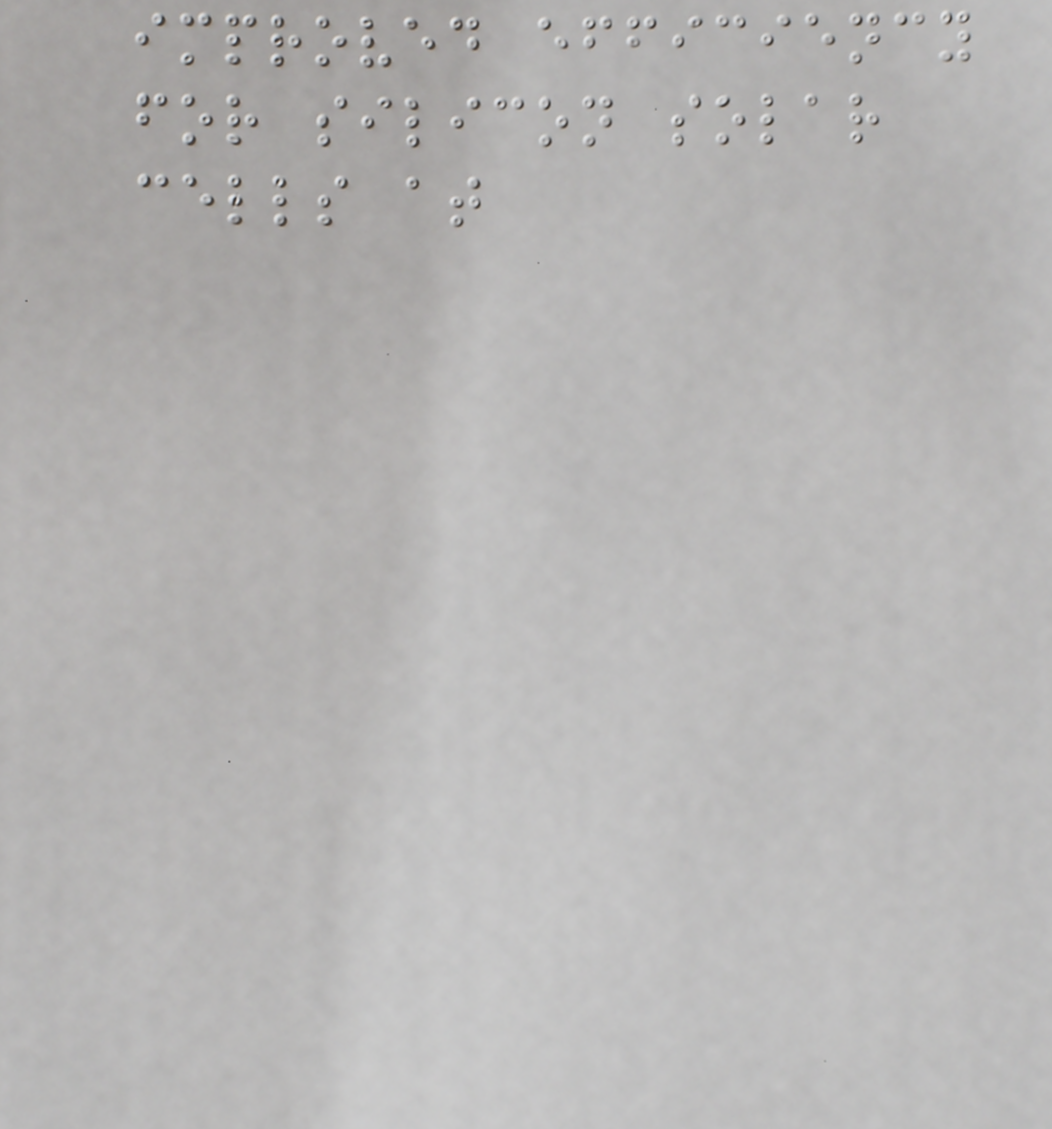improved efficiency
for silicon solar
cells at
